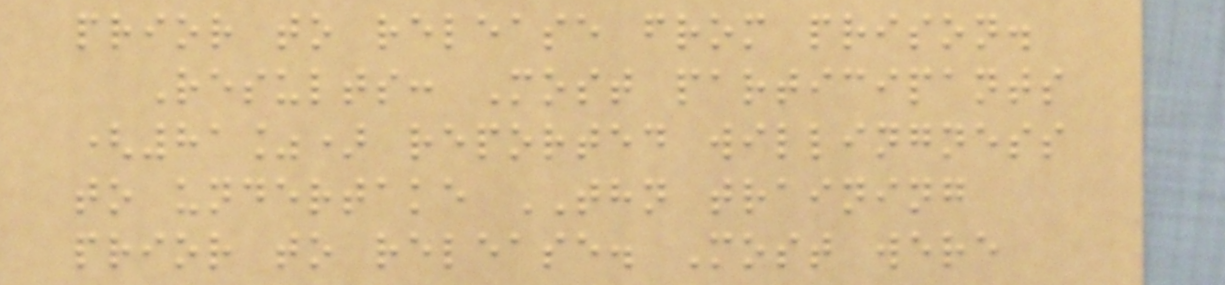prior to release from prison.
Results: Most participants
(81%) reported willingness
to undertake THN training
prior to release. Most were
